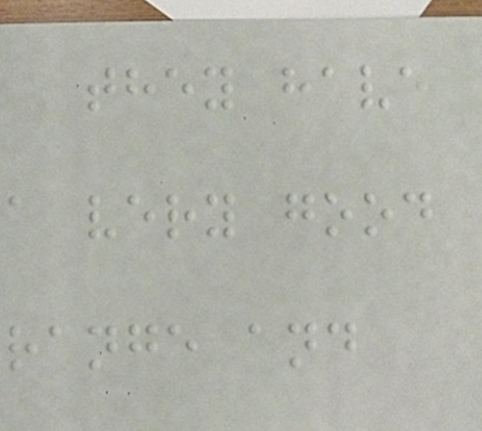they have
a very good
range and
